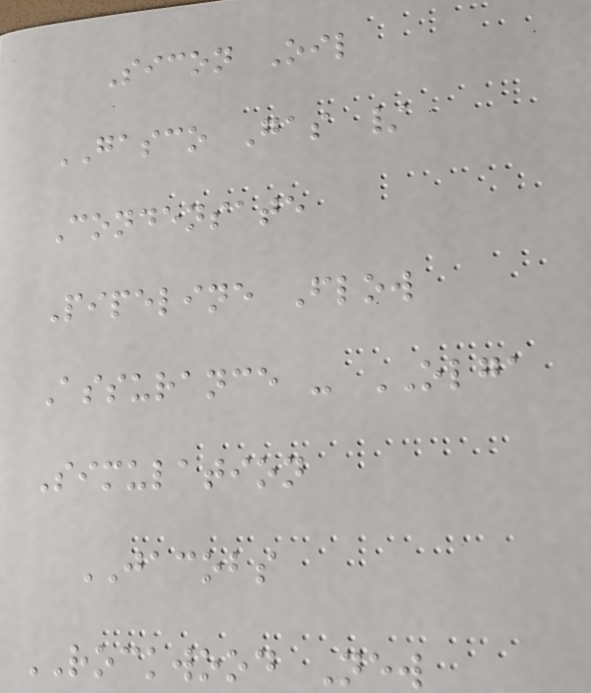Sicon Oil
GASCO Gas /
Condensate
Pipeline Flow
Assurance - OLGA
Simulation
JACOBS
ROCKWOOD New
